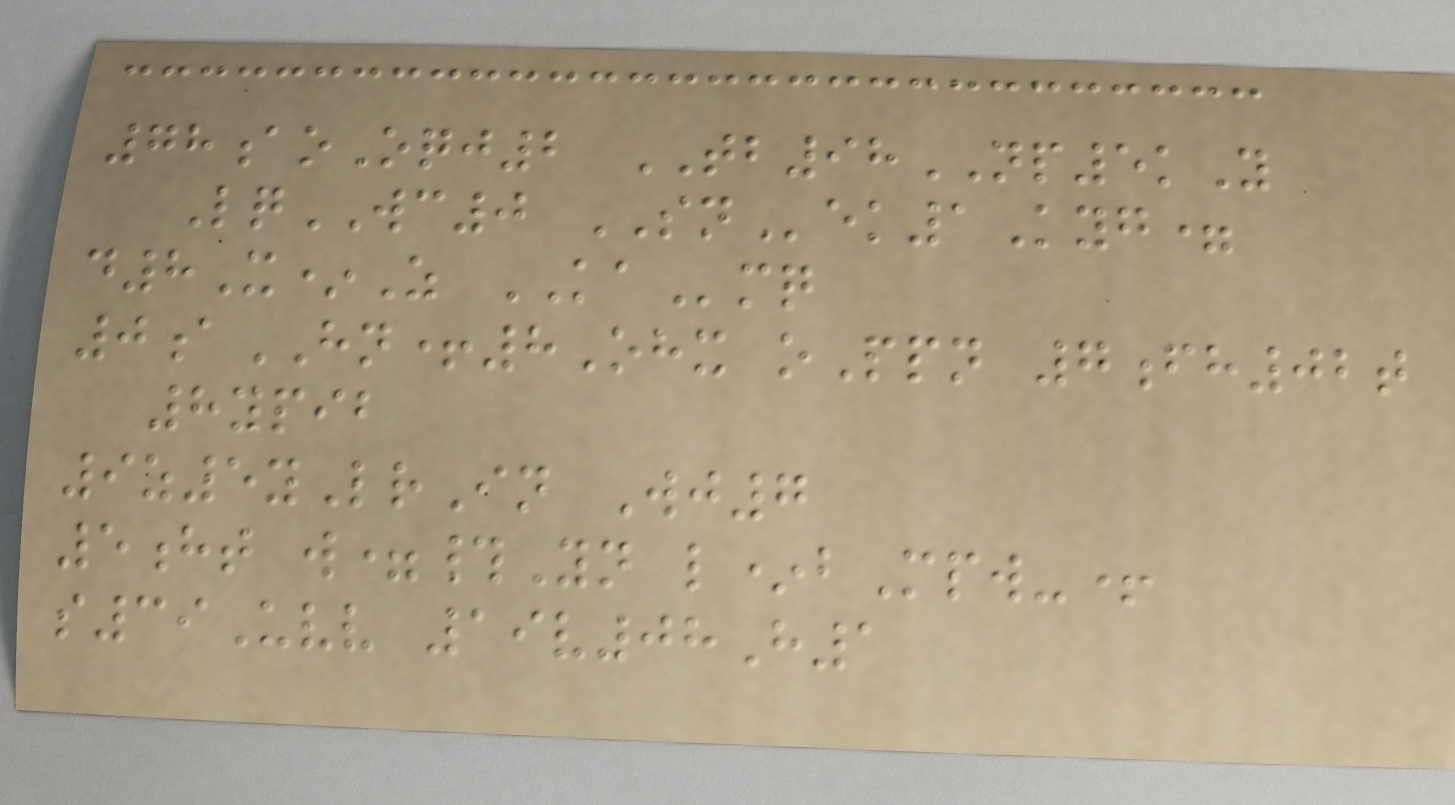78aoOqj2 TB98NP5kY
LqWC0 SNek1Kyg=
d8X*Z KAmq
0aHN+8Ohx oPpn 7fh02t
8ypib
9z5yLrIn Wj7
5ht w=#Yn l*bMpw-+
s39Uvv 19v08H1
